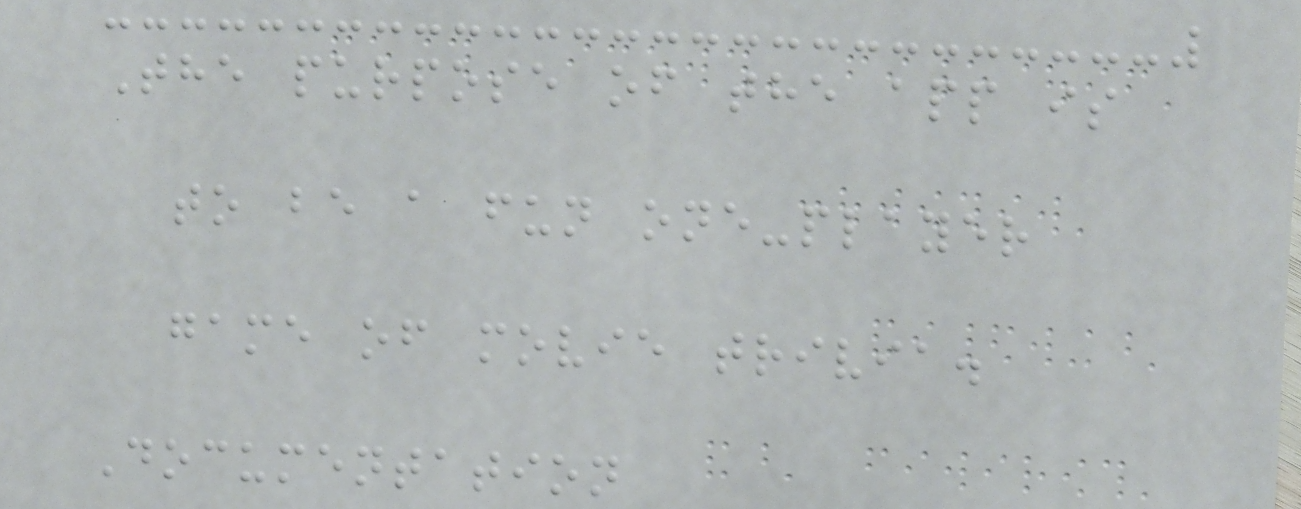The purpose of the app is
to be a fun one-player
game of movie trivia.
Documentation
